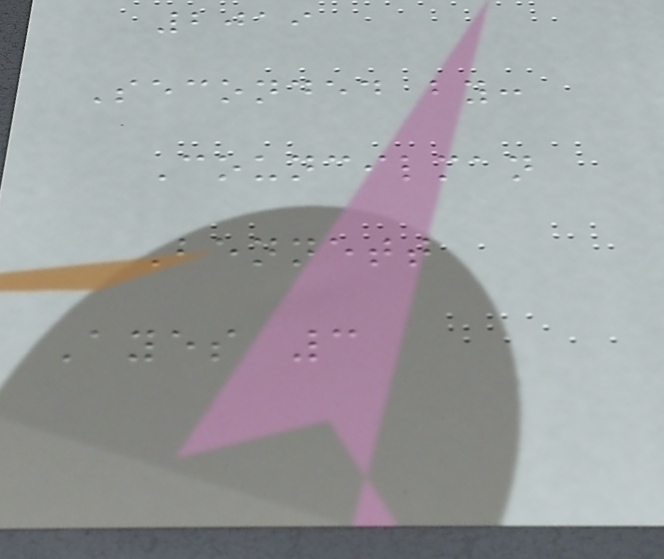2019
Seconded by:
Councilman
Bennett
Ayes 3
